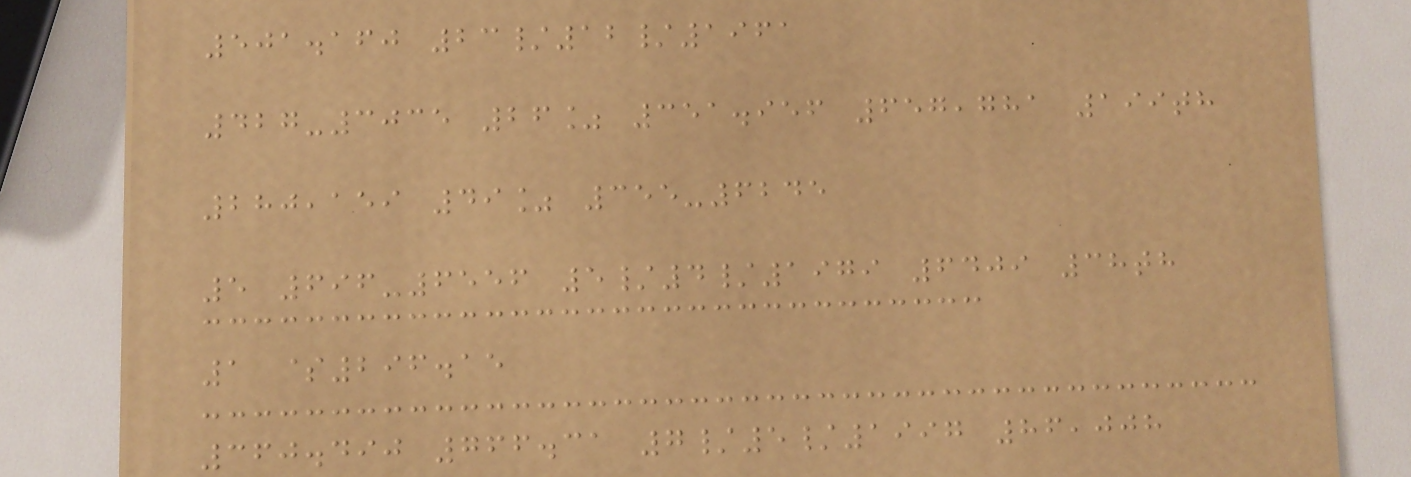501.160 23/12/1961
427-3035 26% 351.956 657,781 199th
280,159 49% 355-6245
5 696-6556 5/4/1979 6409 38th
1 $296.15
360.490 766.31 7/5/1997 86,008
